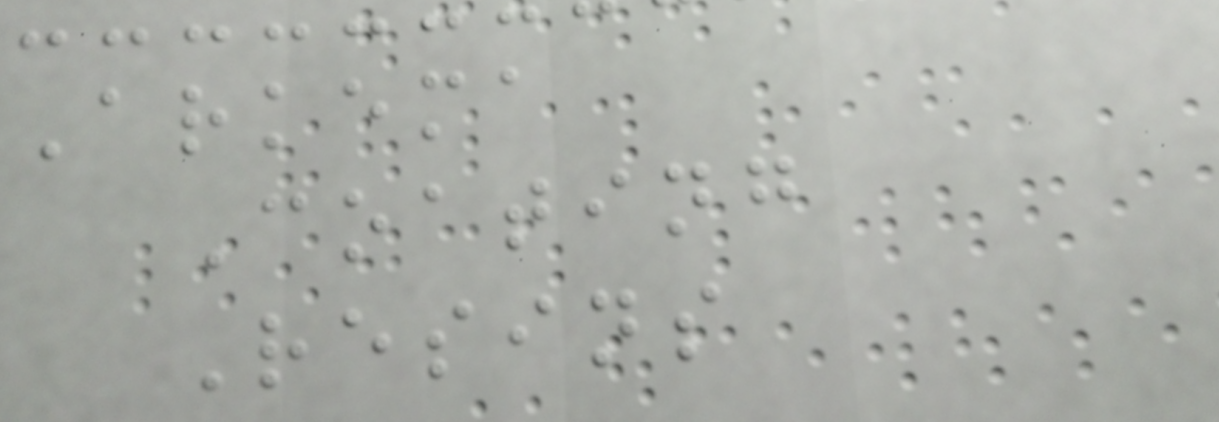Arkema
Coating
Resins
